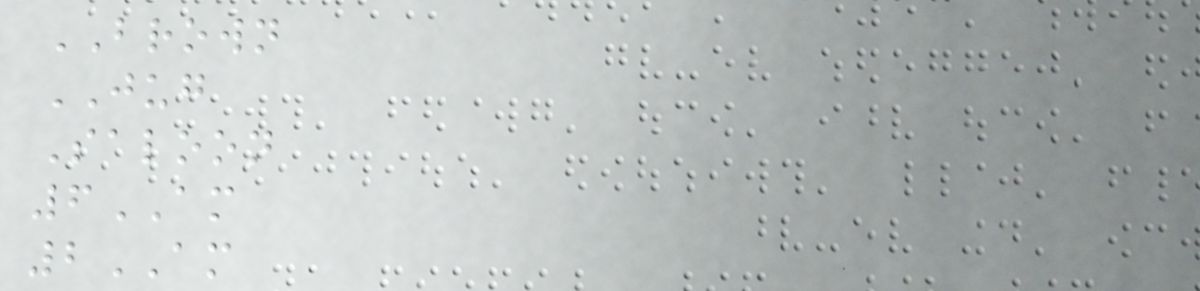BROWN
JUG
Saloon
6AM
2AM
